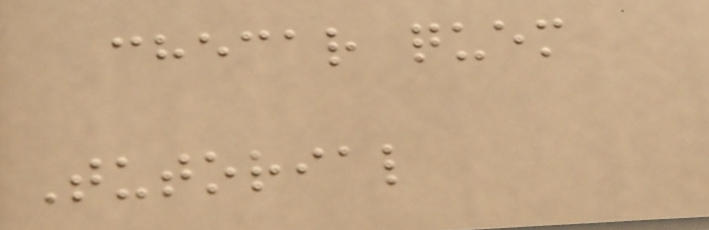checar quem
Tutorial
